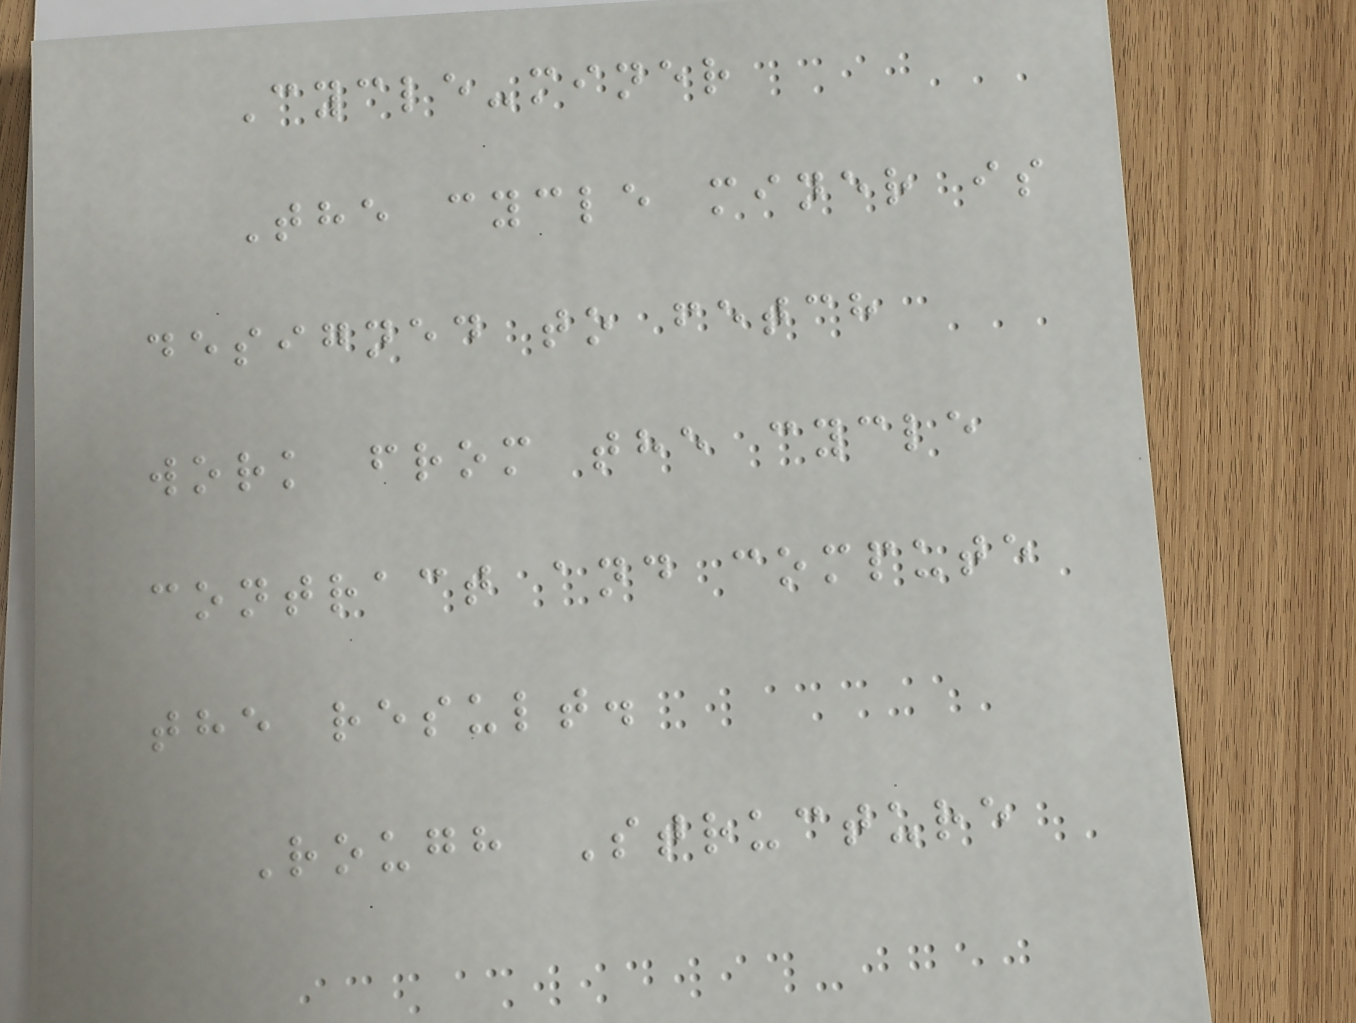Cycle-miner
The cycle miner is
designed to fetch
work from the cycle
contract and compute
the result.
Rough Structure
